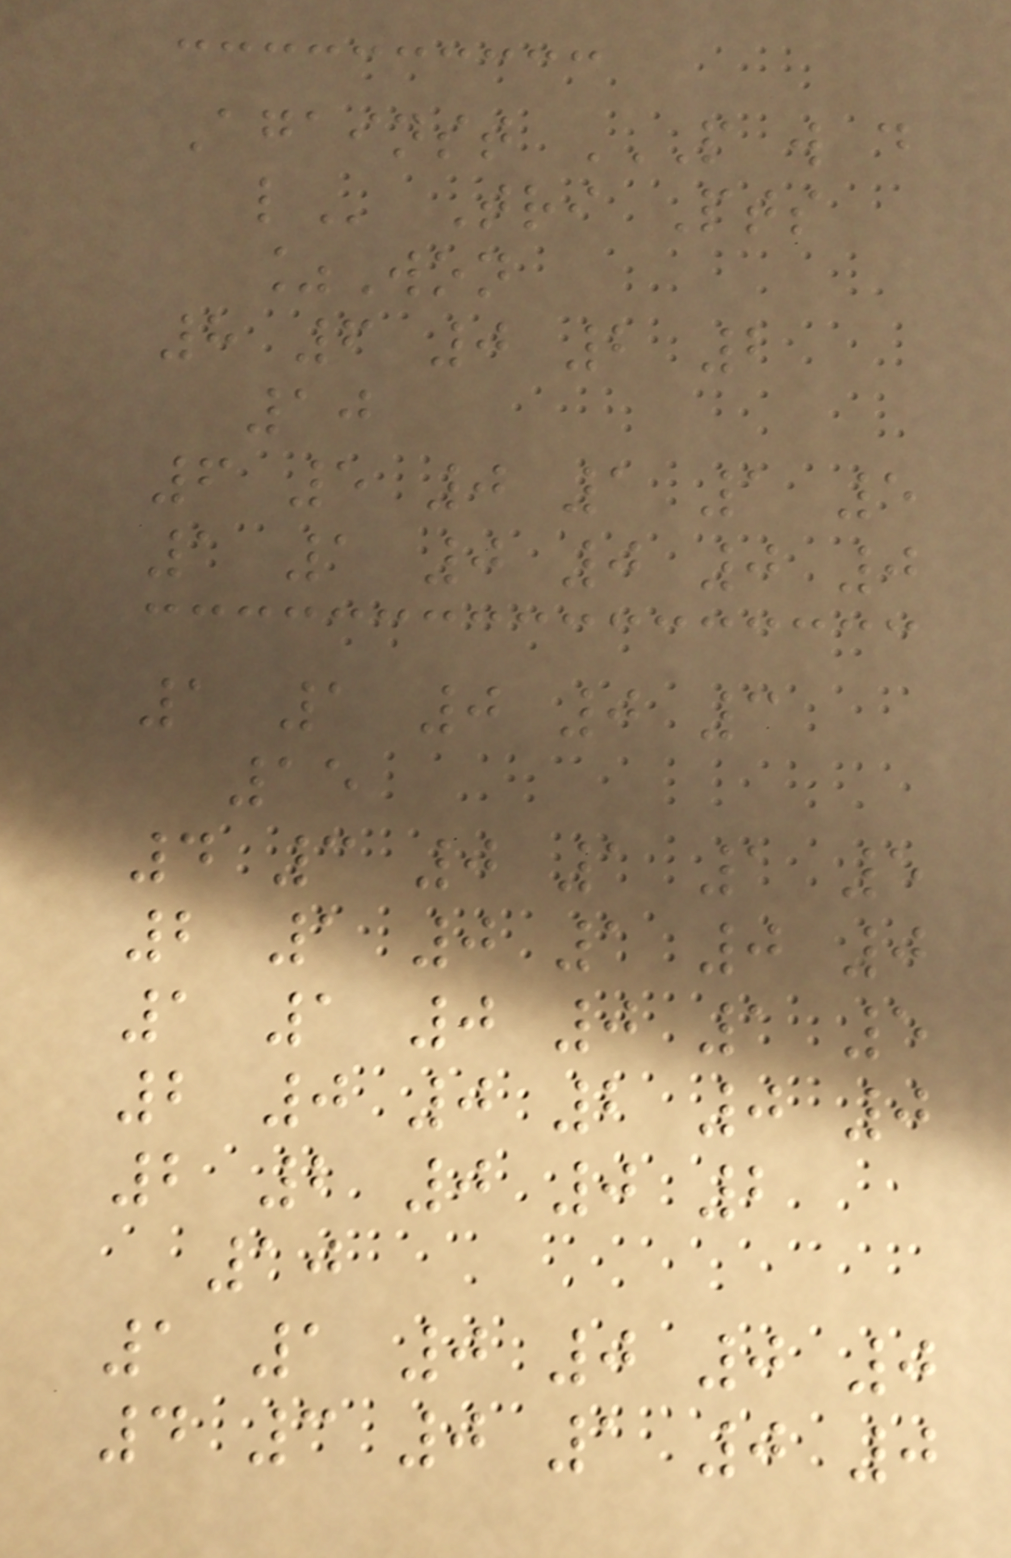Against P W D
L Tri Pts
%Won
8 6 0 2 2
10
6 5 0 1 1 5
1 1 0 0 0 0
1 1 0 0 3
15
4 3 0 1 1 5
2 1 0 1 0 0
1 1 0 0 1 5
2 0 0 2 0 0
2 2 0 0 2
10
1 1 0 0 0 0
4 3 0 1 0 0
